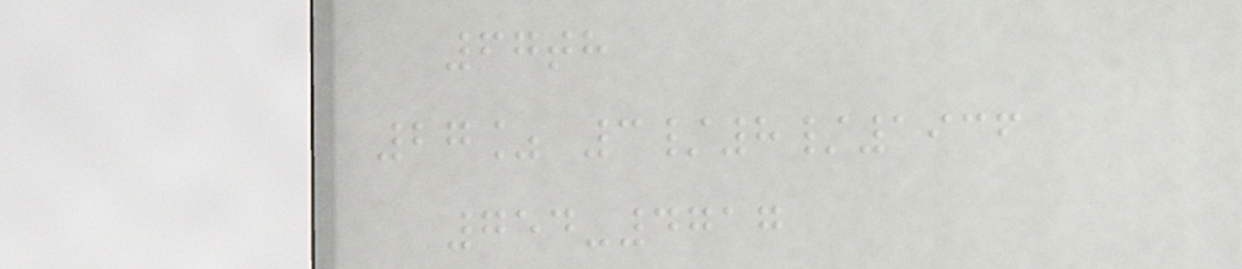67th
27% 3/8/1936
754-4717
